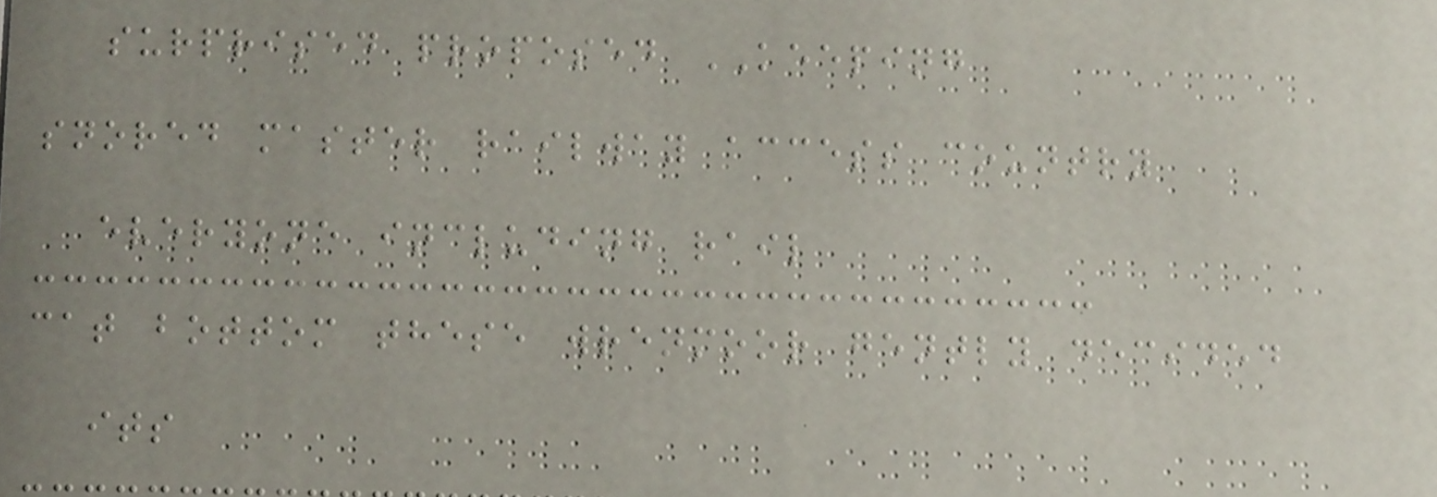surprised proposed KEEPING
snored master railway access country
everyone including rail
cat bottom these wrenmoor gently decided
its
